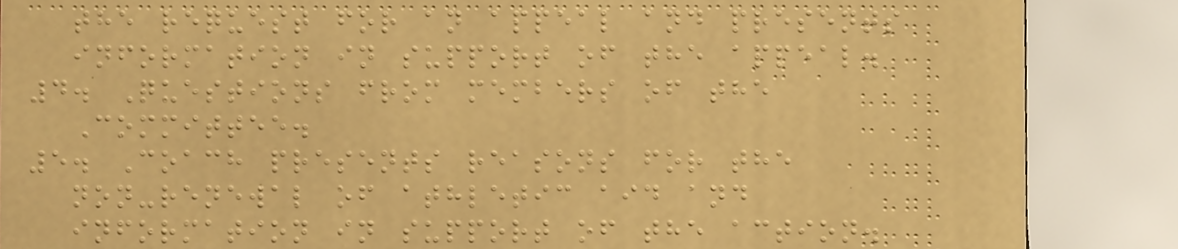the request for an appeal and presents
information in support of the appeal.
4. Questions from members of the
Committee.
5. Coach presents reasons for the
non-renewal of athletic aid and
information in support of the action.
